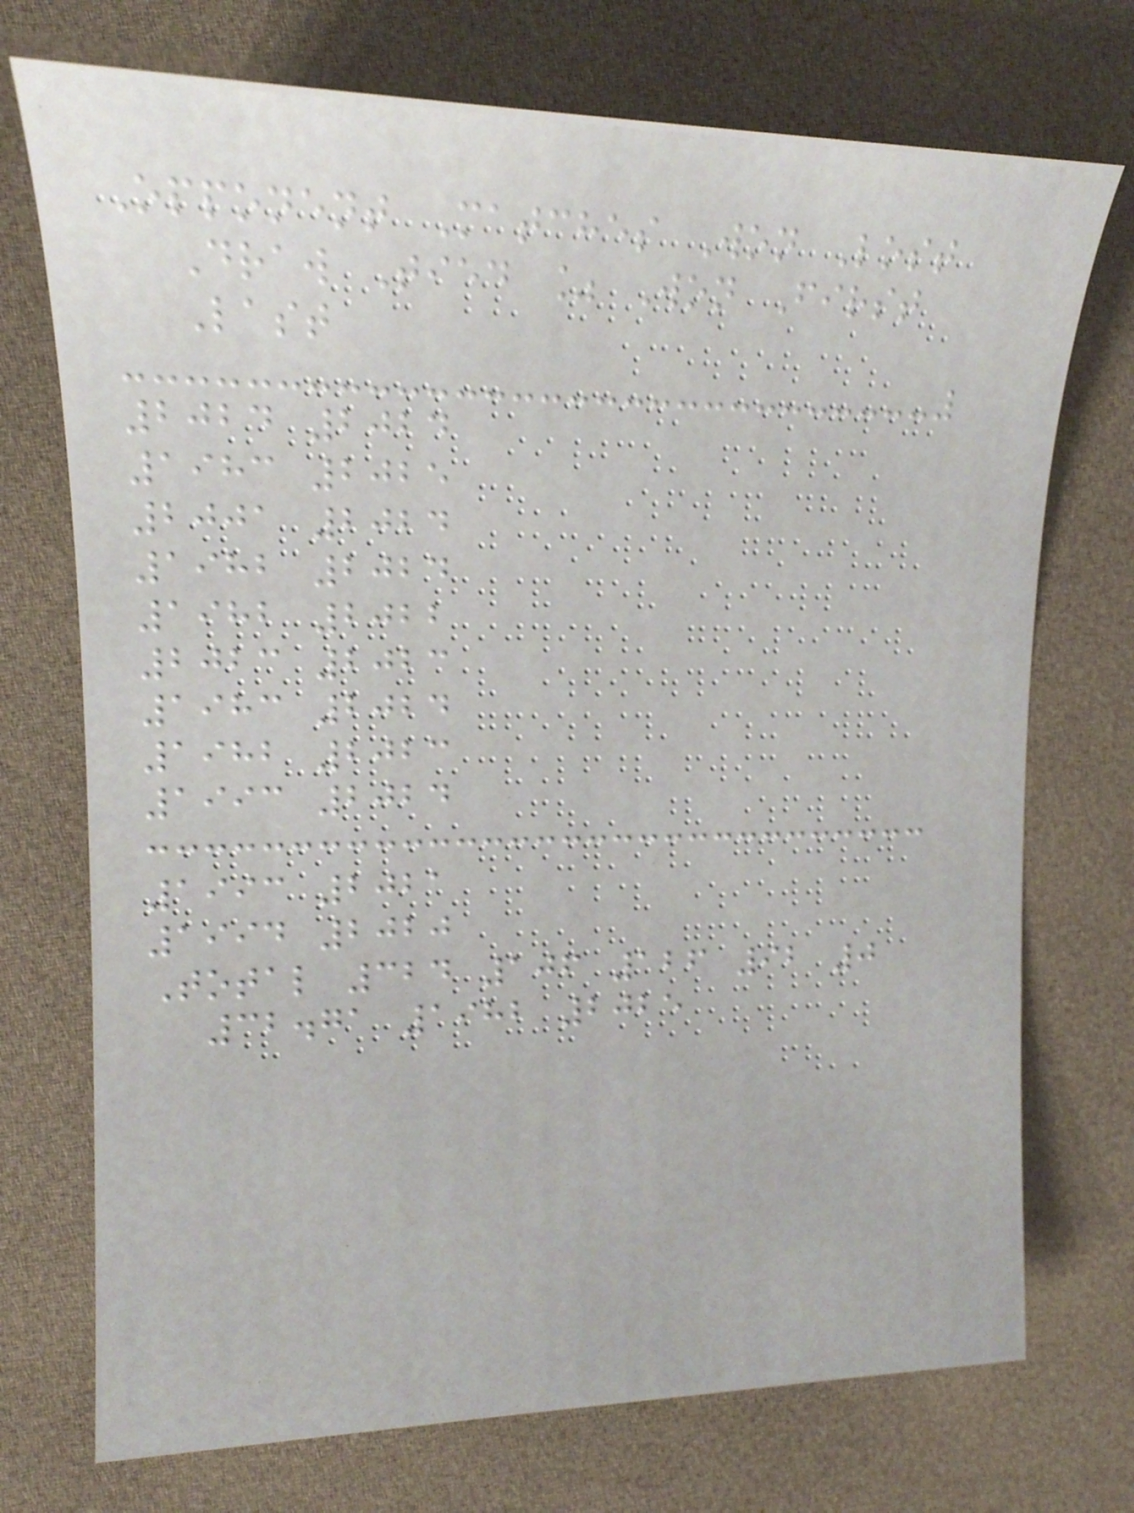Opponent Matches Won Lost
Draw Tied % Won First
Last
2024 2024
1983 2025
2001 2024
1982 2024
1982 2022
2023 2023
1983 2024
1982 2023
1993 2024
1993 2021
1994 2020
Total 324 106 126 92 0
32.71 1982 2025
